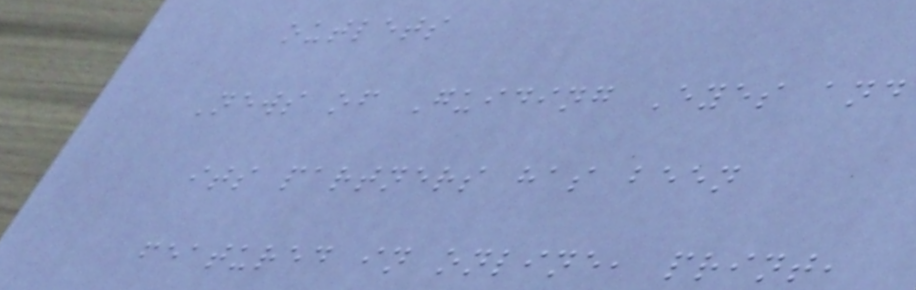outlets
News of Guiding Eyes and
its partners has been
featured in online, print,
